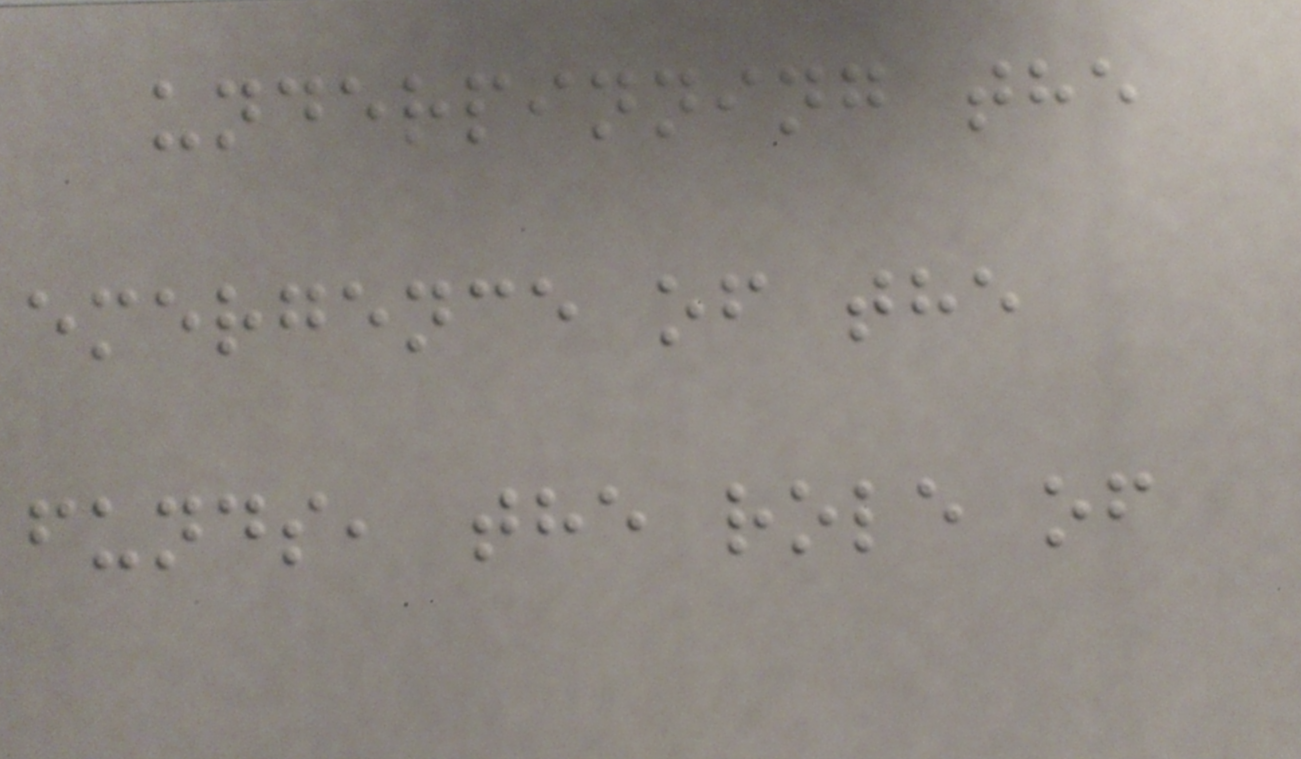underpinning the
emergence of the
funds, the role of
